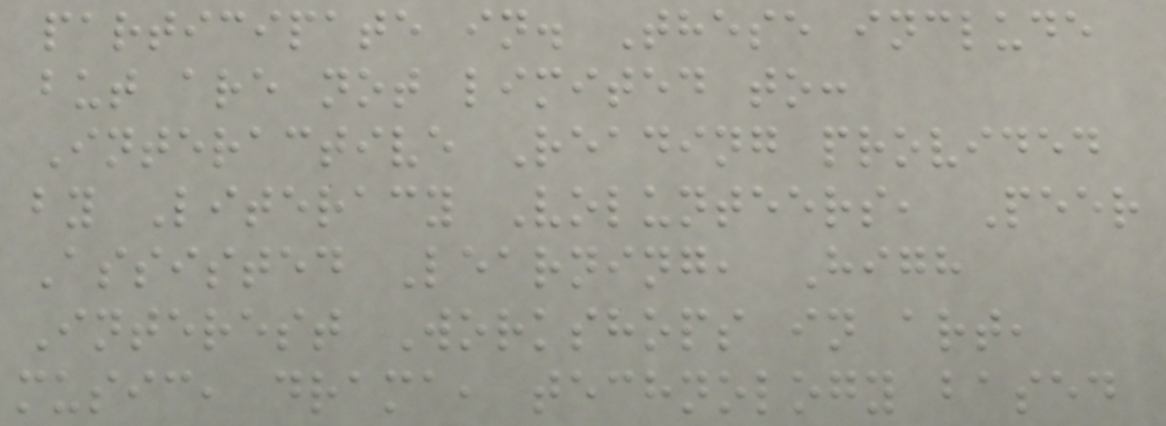participate in. These include
but are not limited to:
Interactive Reading provided
by Literacy Volunteers, Peer
Assisted Learning, High
Interest Workshops in art,
music, drama, technology based
